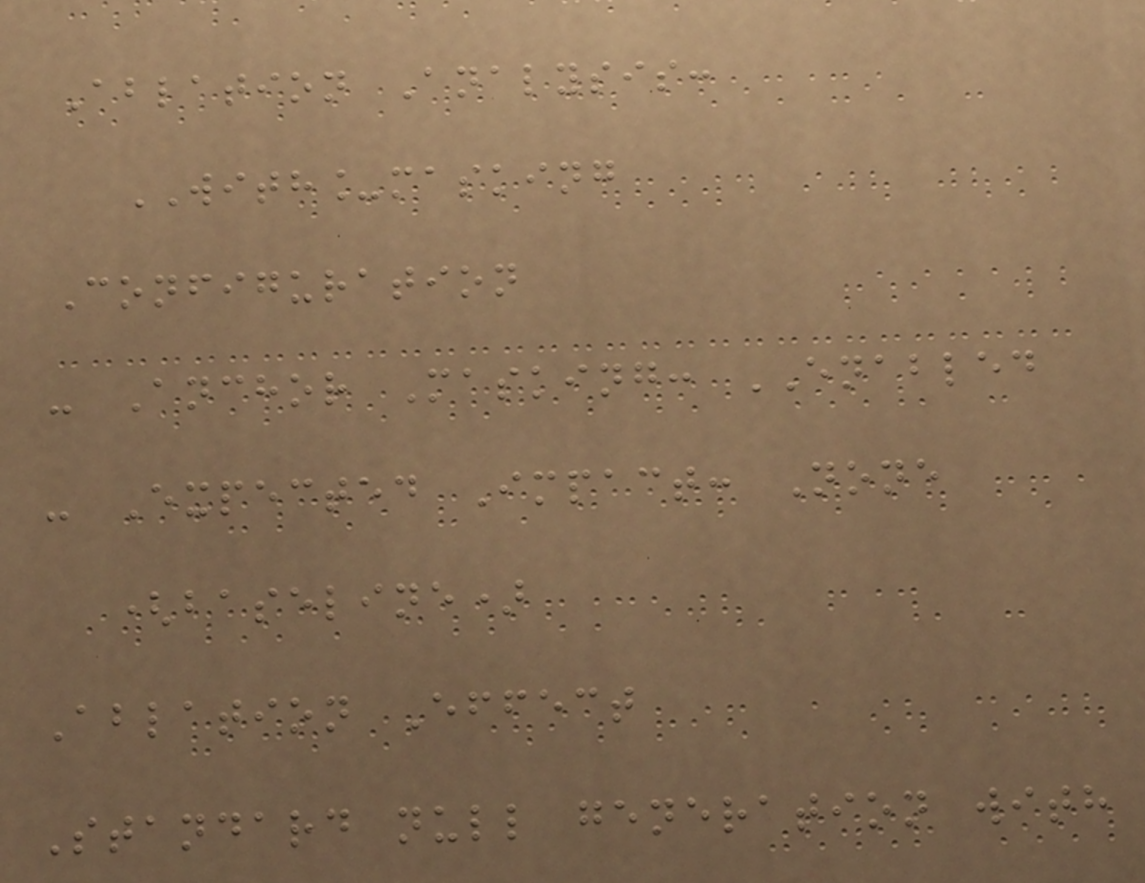Ablation Analysis:
WITH_masking
Configuration
- Anchor Masking: ENABLED
- Expected Impact: None
(baseline)
Ablation Effect
Standard null generation with
